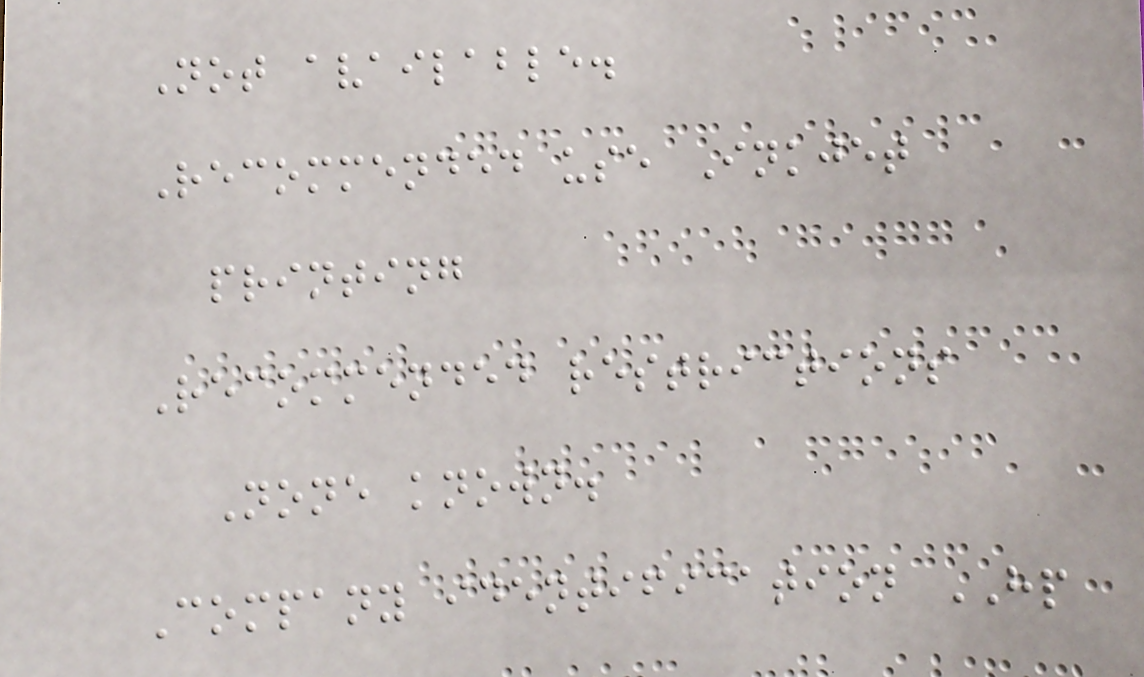Not available.
Recommended use Inkjet
printing
Recommended restrictions
None known.
Company identification HP
